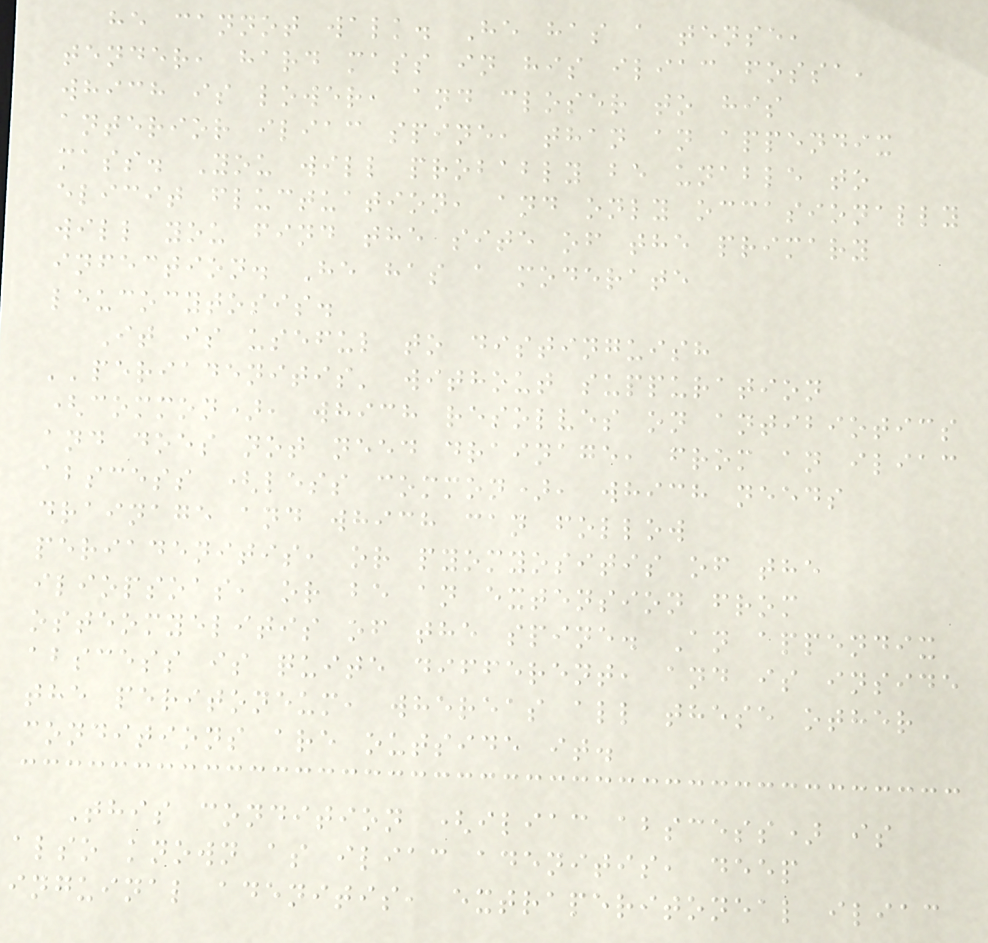he cannot walk. He has a tense,
tender, hard mass in his iliac fossa,
which is lower, and closer to his
anterior iliac spine, than an appendix
mass. You will probably be unable to
elicit fluctuation, and only occasionally
will you find the site of the primary
infection. He has a moderate
leucocytosis.
It is useful to distinguish
''periadenitis' without suppuration
(common), which resolves on antibiotics
and does not need drainage, from an iliac
abscess (less common), which needs
drainage and which can follow
periadenitis, or pyomyositis of the
iliopsoas, or be an extension from
osteomyelitis of the spine. An appendix
abscess is quite different, and is inside
the peritoneum, whereas all these other
conditions are outside it.
This condition (iliac abscess) is
also known as iliac adenitis, deep
inguinal adenitis, extraperitoneal iliac
